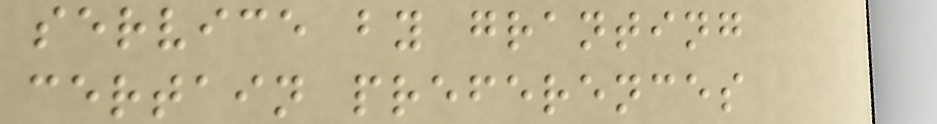service by granting
certain preferences
